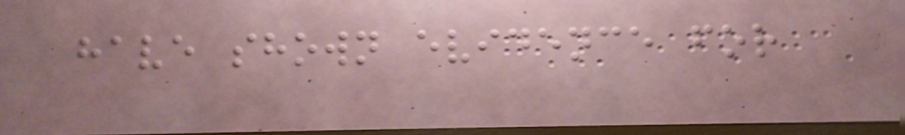have shown evidence for
